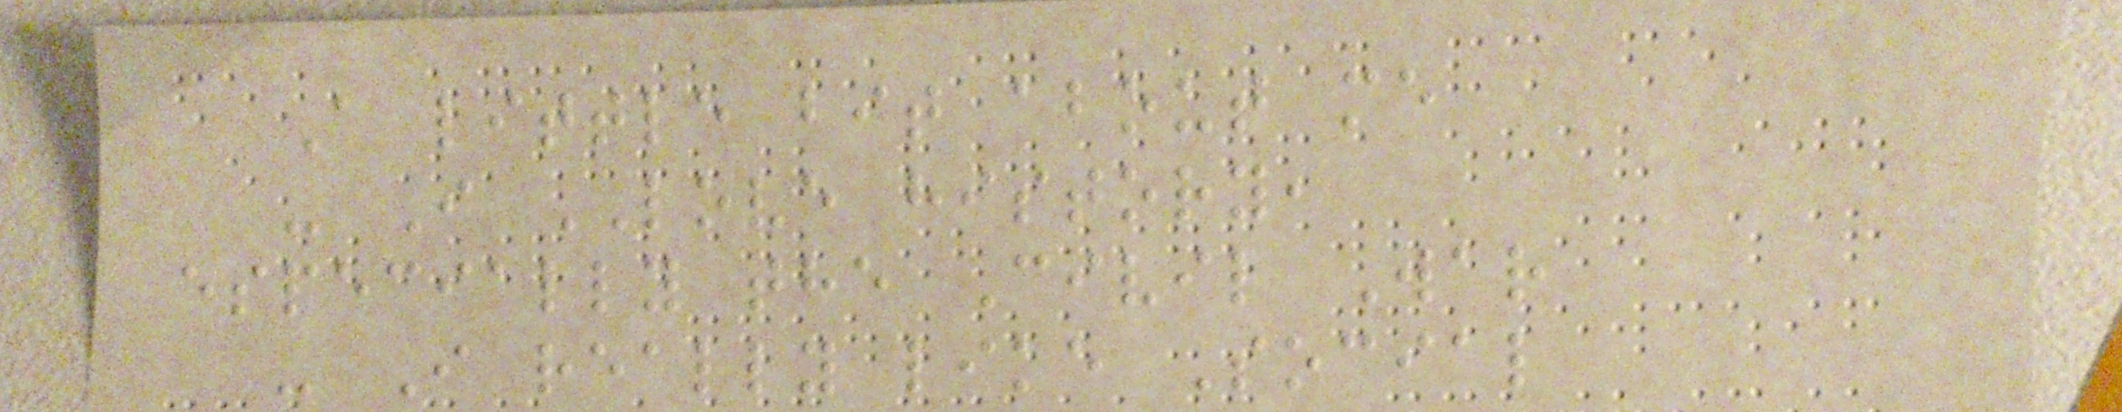A little bit about me
- I LOVE history,
especially the Civil War
- I really like Social
